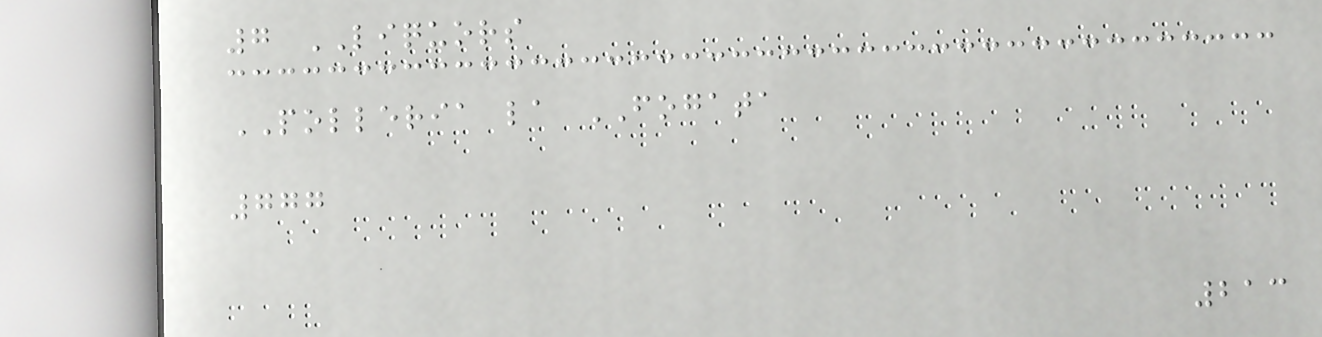7 LIQUORS
POLLERIA la FOGATA
777
213
